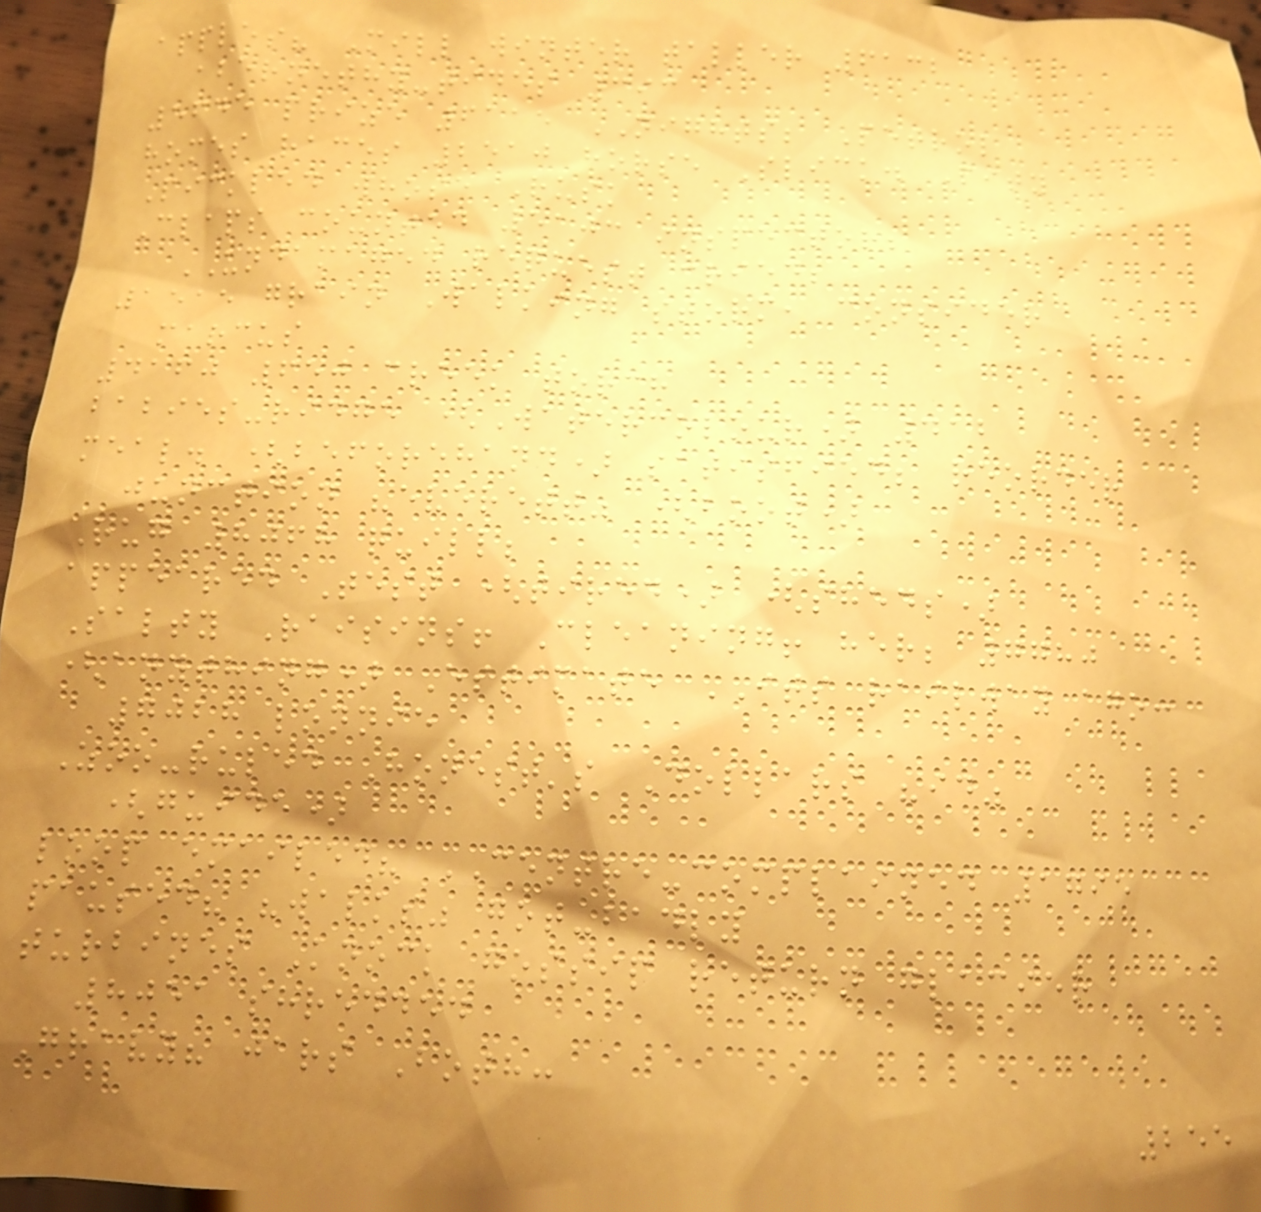apples? Mill winter taller 6132
abernethy-tides 393
5645 prize 6115 NIGHTS; Petrol
homes races 2510 horse Slick. Pity
Pickled whose Rusk
Claps counted 5103 inspector;
UNDAMAGED request cried;
1515 grain Walking storm, consider
marcus
4160 650 creek torch
babies-ridge (Watercolour) 412
meal. (beforehand) satisfied; reorder
junction "everett" (boot)
Rug 8068 quill;
appeared Test (tired) (sheds)
Salty Raisins! Cleaning! her; 7780
(anything) Estimate ITS railway ago:
7028 lonnie
Zoo-ruled Honest's Dollars "id"
(guide)
loop emailed? CENTRE-complained 1795
paused? "walks" got-badly
turbines Knock gossip return glacier
8051 shredded
Gravy? jars Both:
255
